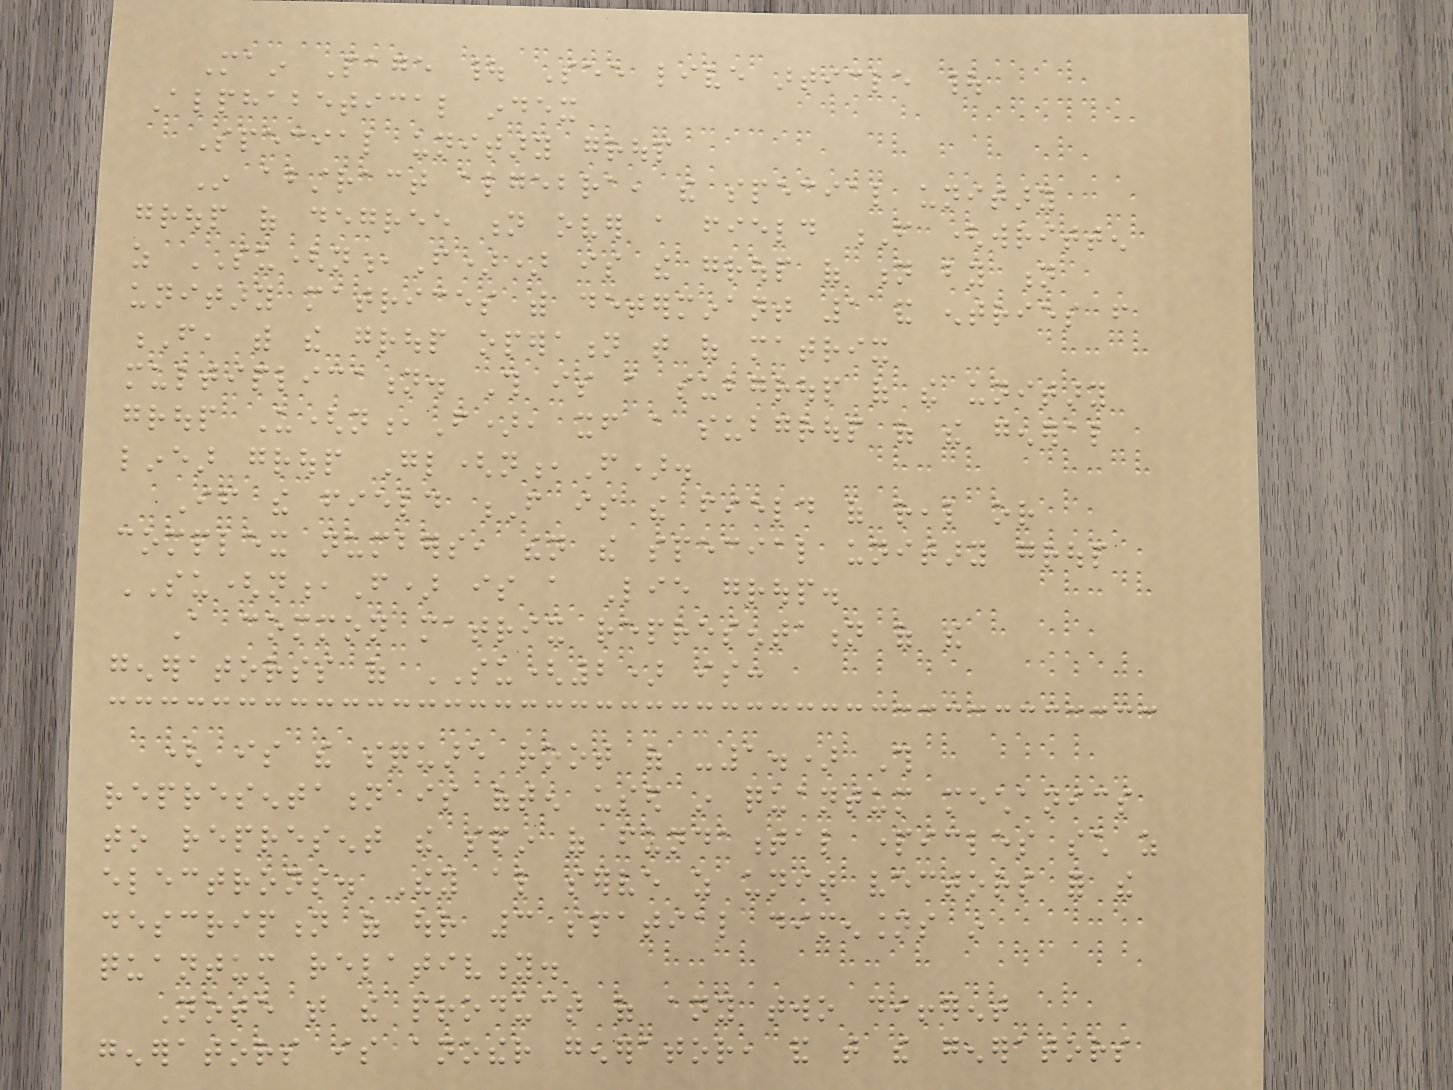Main Page | See live article |
Alphabetical index
Special unitary group
In abstract algebra, the special unitary
group of degree n over a field F (written
as SU(n,F)) is the group of n by n
unitary matrices with determinant 1 and entries from
F, with the group operation that of matrix
multiplication. This is a subgroup of the unitary
group U(n,F), itself a subgroup of the general
linear group Gl(n,F).
If the field F is the field of real or
complex numbers, then the special unitary group
SU(n,F) is a Lie group.
A common matrix representation of the
generatorss of SU(2) is:
( is the square root of -1.) This
representation is often used in quantum mechanics
to represent the spin of fundamental particles such as
electrons. They also serve as unit vectors for the
description of our 3 spatial dimensions in
quantum relativity.
Note that the product of any two different
generators is another generator, and that the generators
